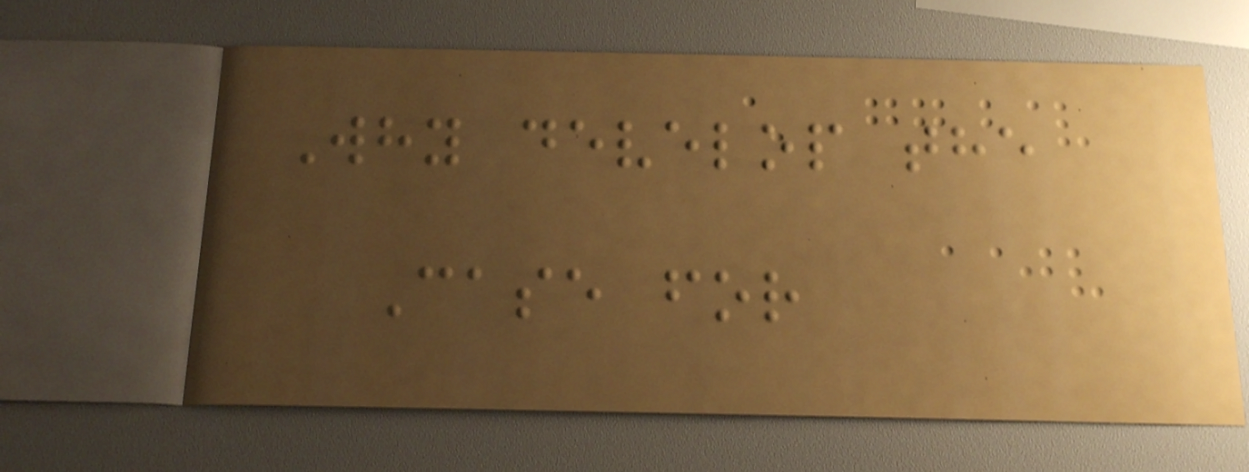Why develop the
Case for
